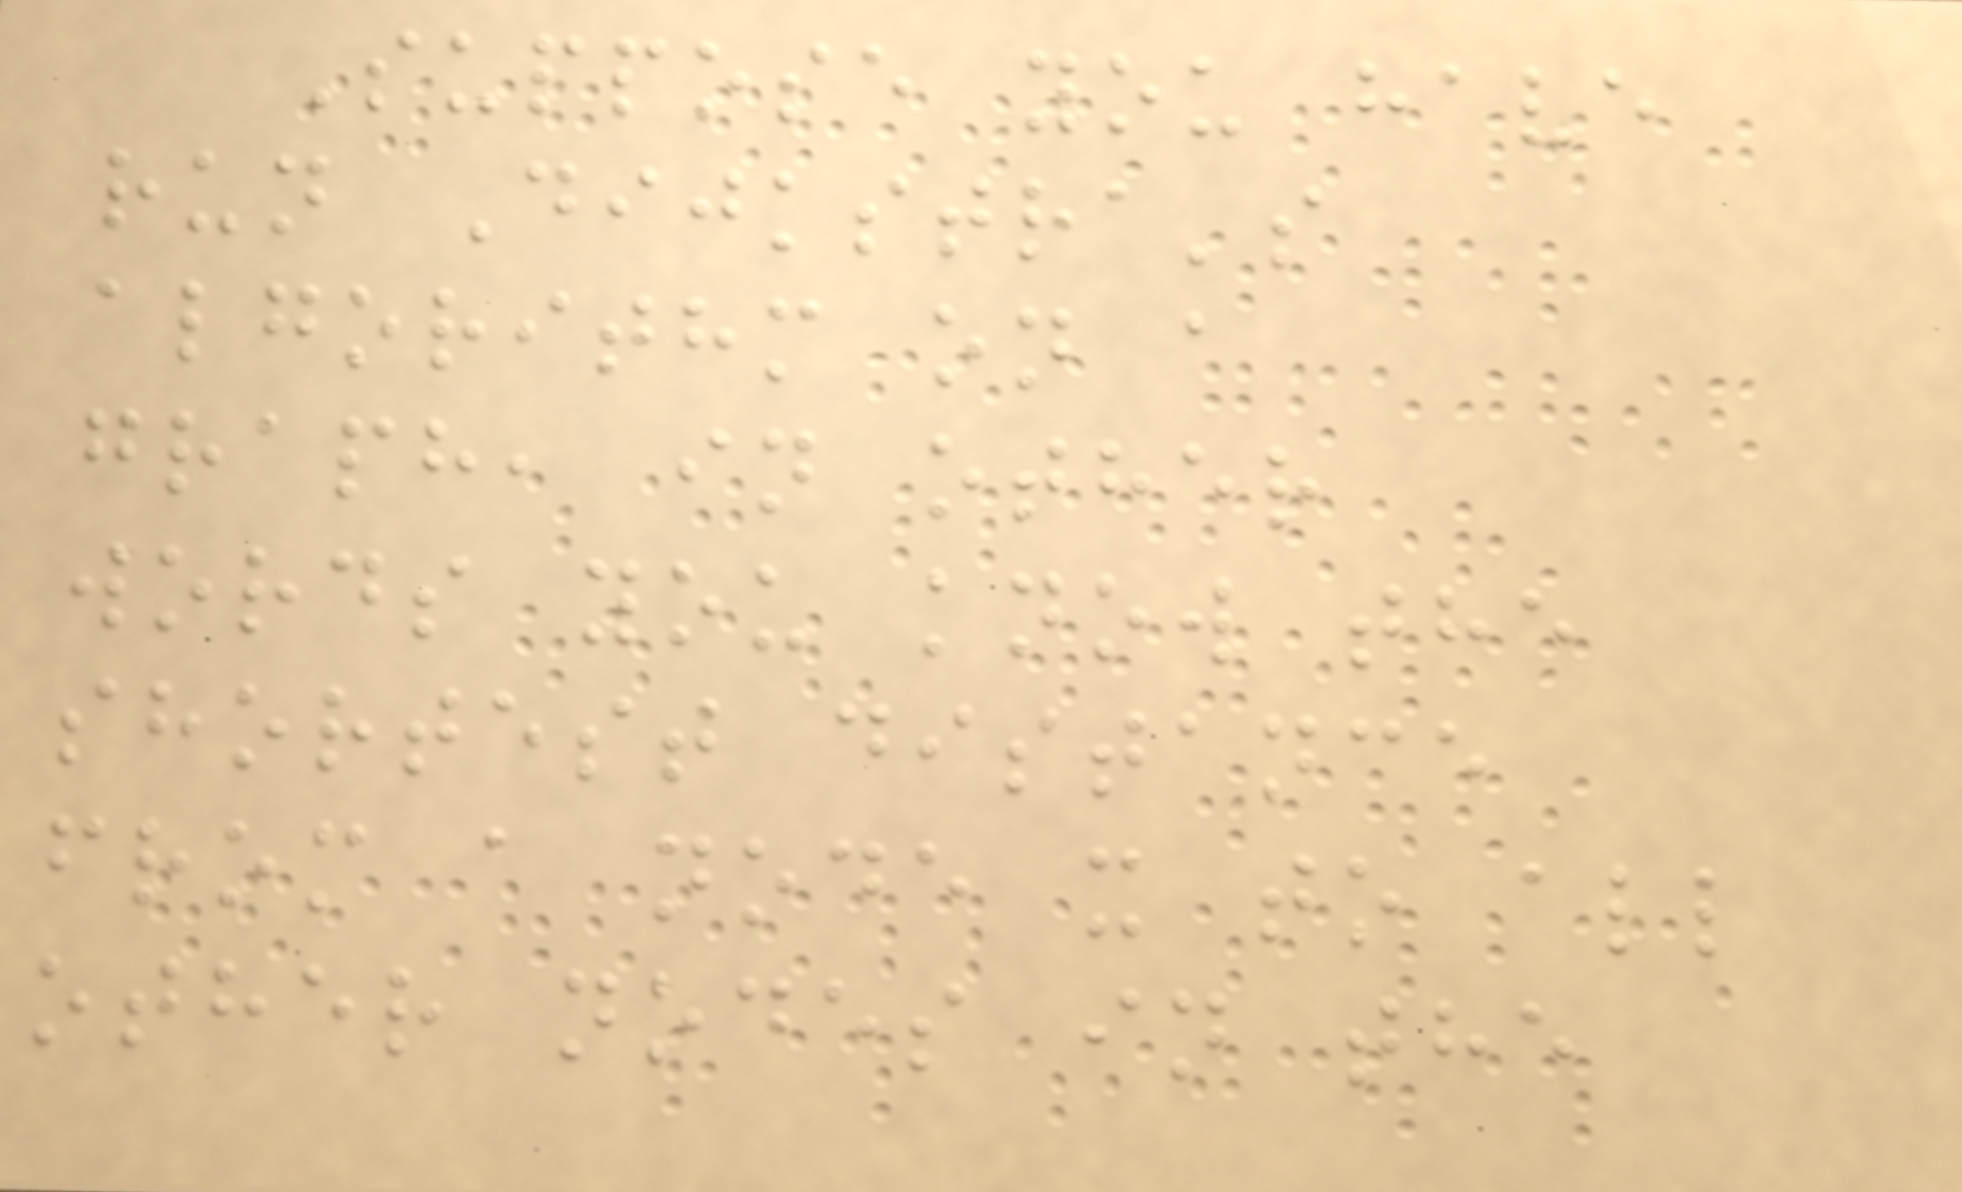Suppose you have
run Dijkstra's
algorithm on a
graph, in other
words you know the
shortest distance
from a node x to all
other nodes in the
